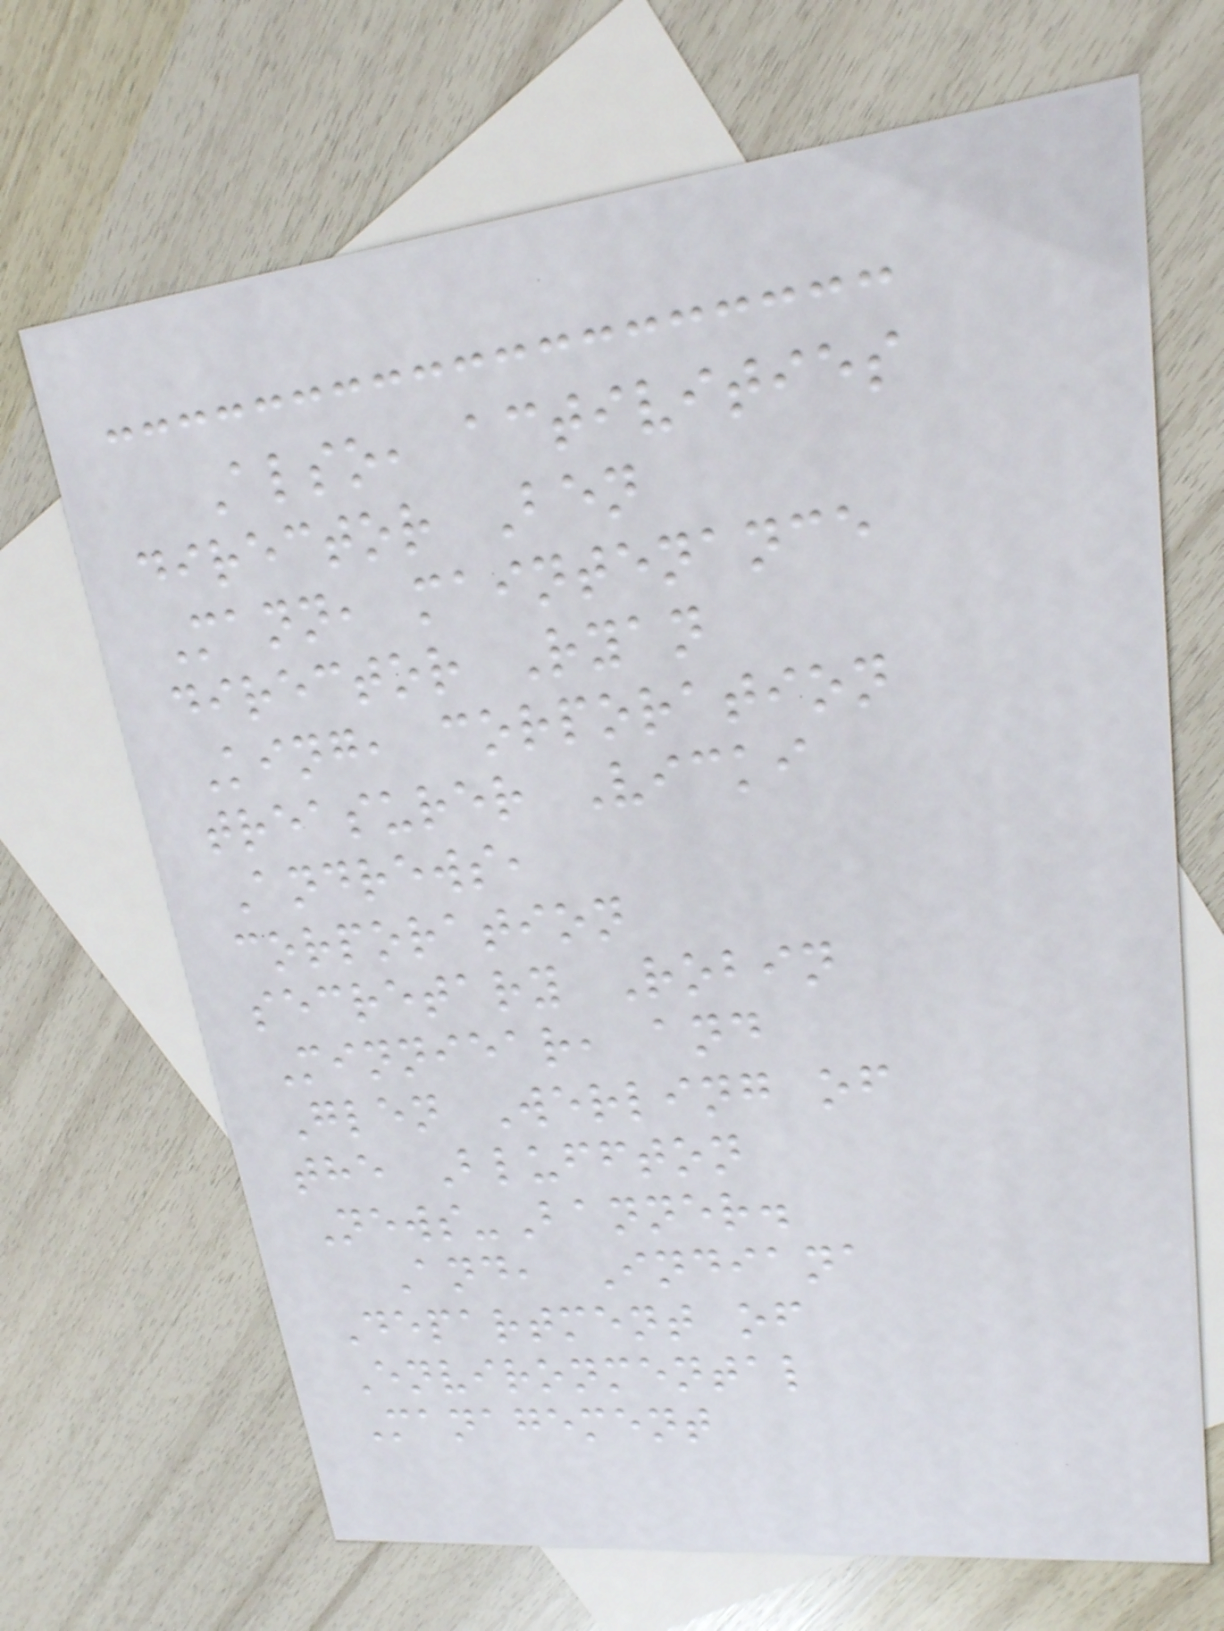Also, activities
director Ben
Mann, maintenance
director Ryan
King, corporation
treasurer Vicki
Andrews,
corporation
secretary Robin
Minniear, and
Glen Werling of
the Bluffton
News-Banner.
And, Indiana
Department of
Environmental
Management
